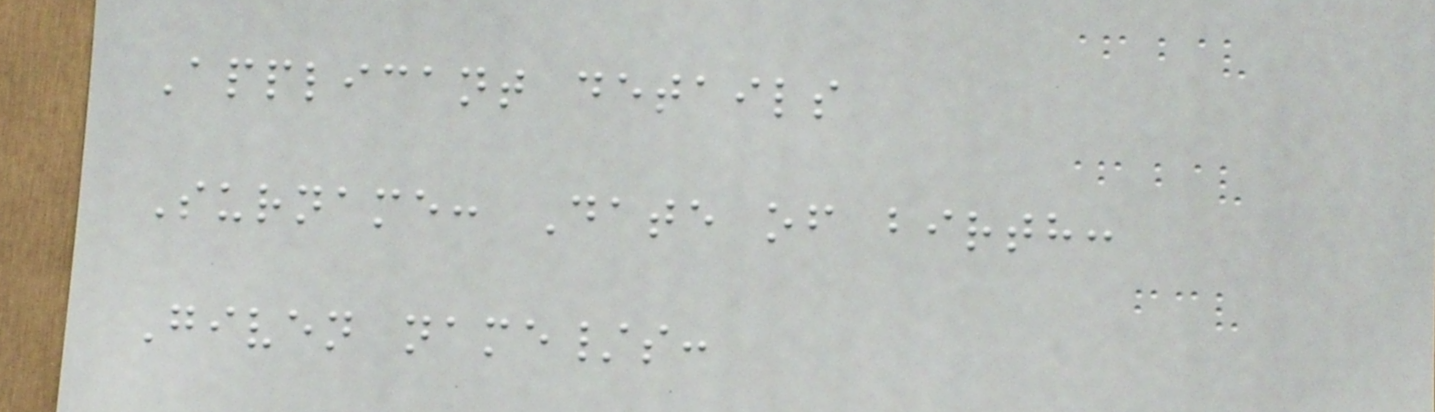Applicant details
Surname: Date of birth:
Given name/s:
